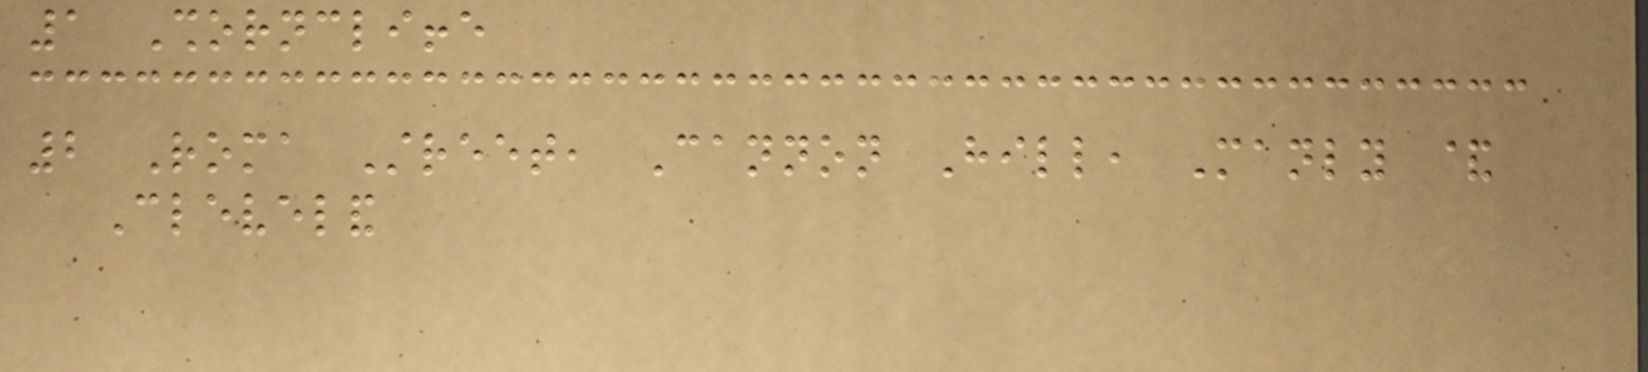1 Shorncliffe
2 Roma Street, Cannon Hill, Manly &
Cleveland
